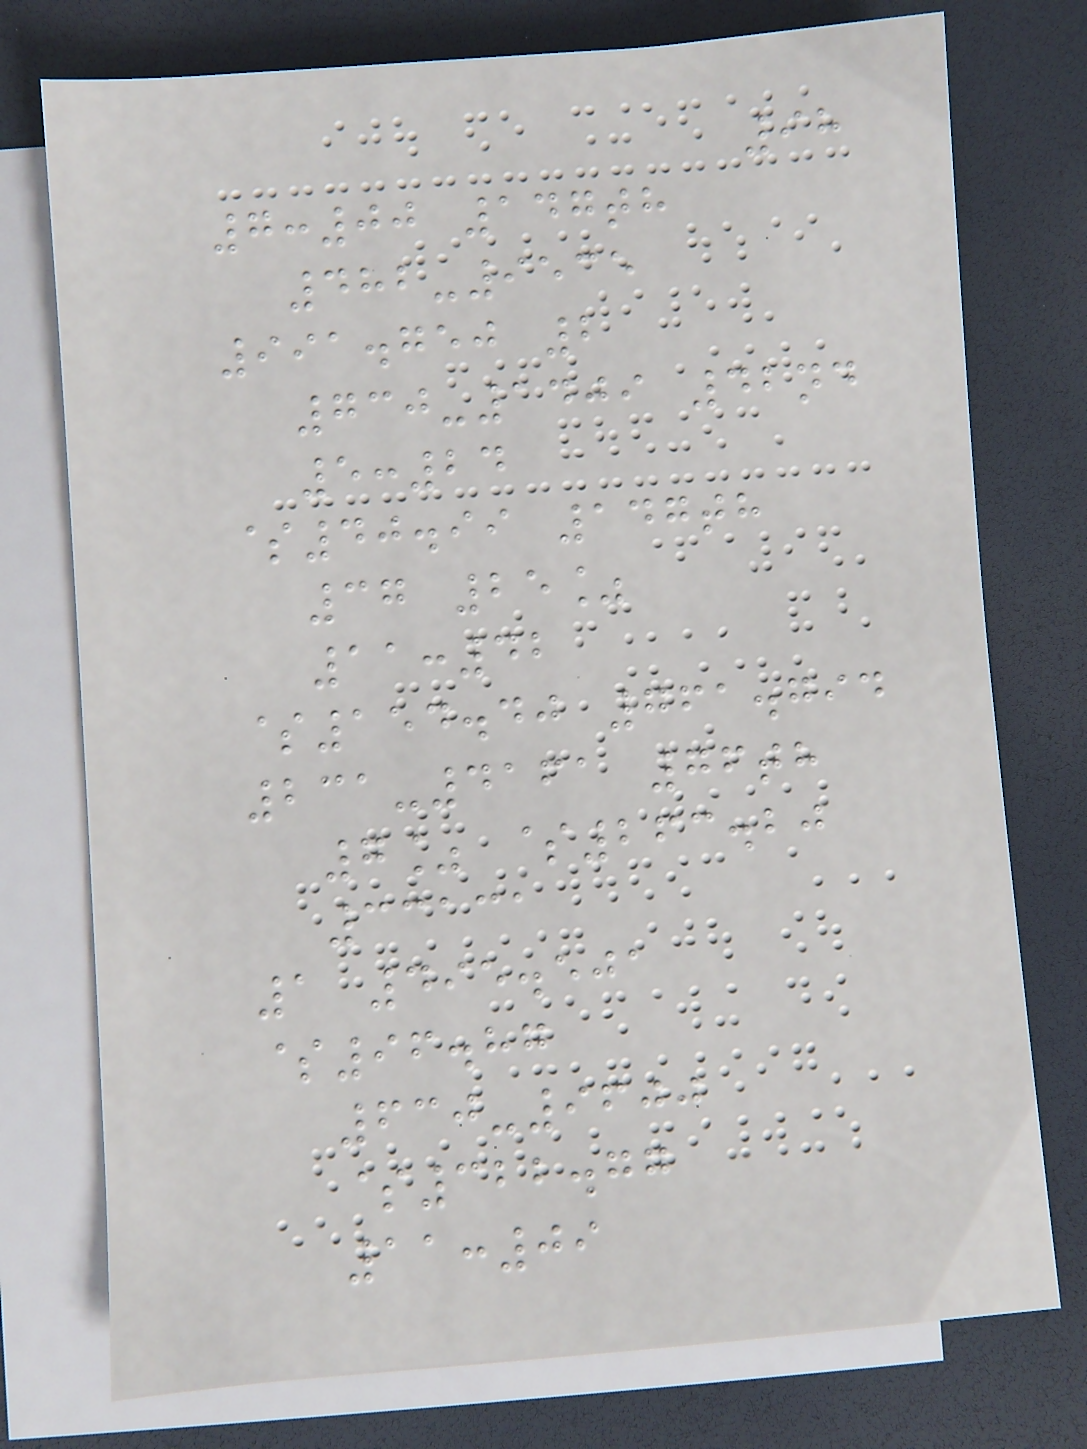98
7:00 147th
482-9535
991.750 2
730-1409 42nd
5:24
$40.99 147th
37 25%
11:42
$154.40 761.794
231-4161 76th
7% $263.20
33131
1 495.501
$96.87
630-9600
$322.77
11:09
